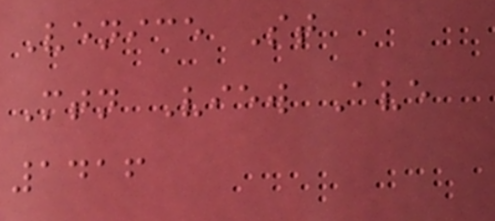Venice St
Mtn View Ave
1416
